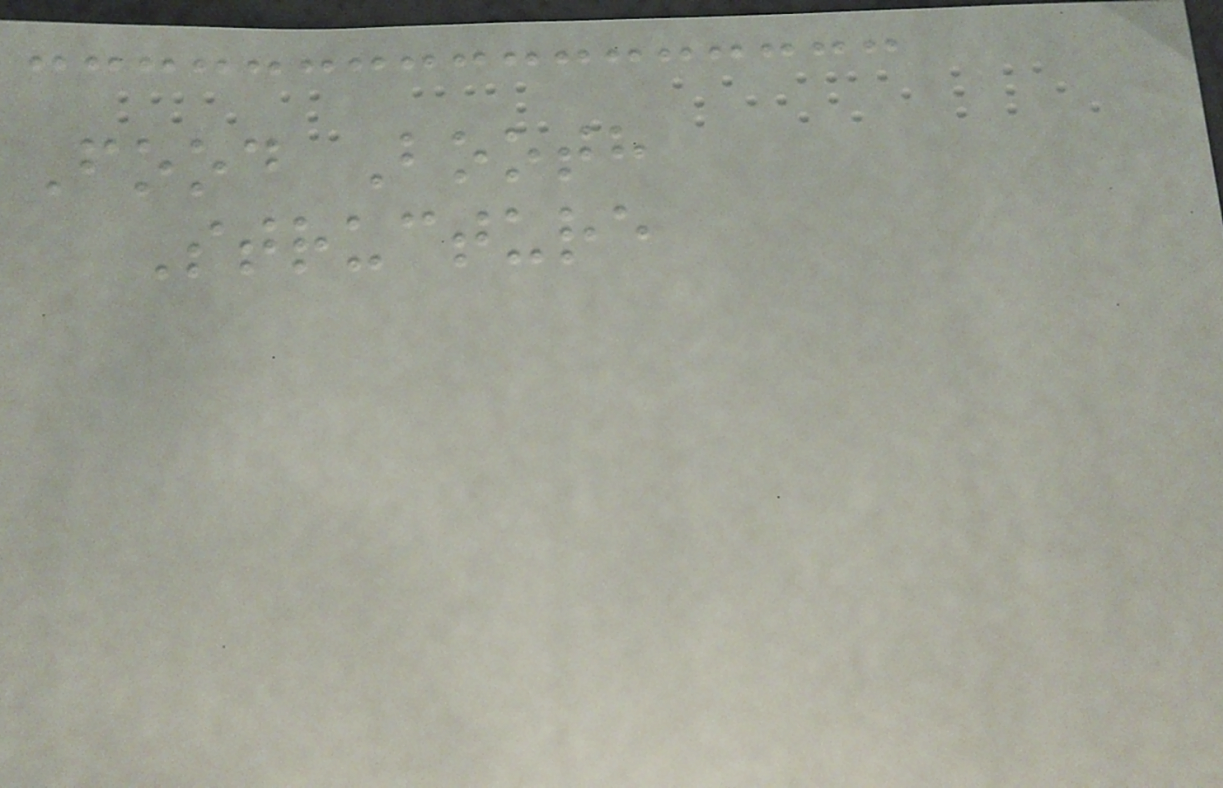Food Booth
Structure
